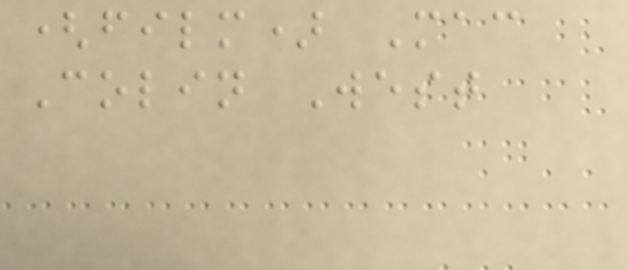(film) Mac
Colin West
